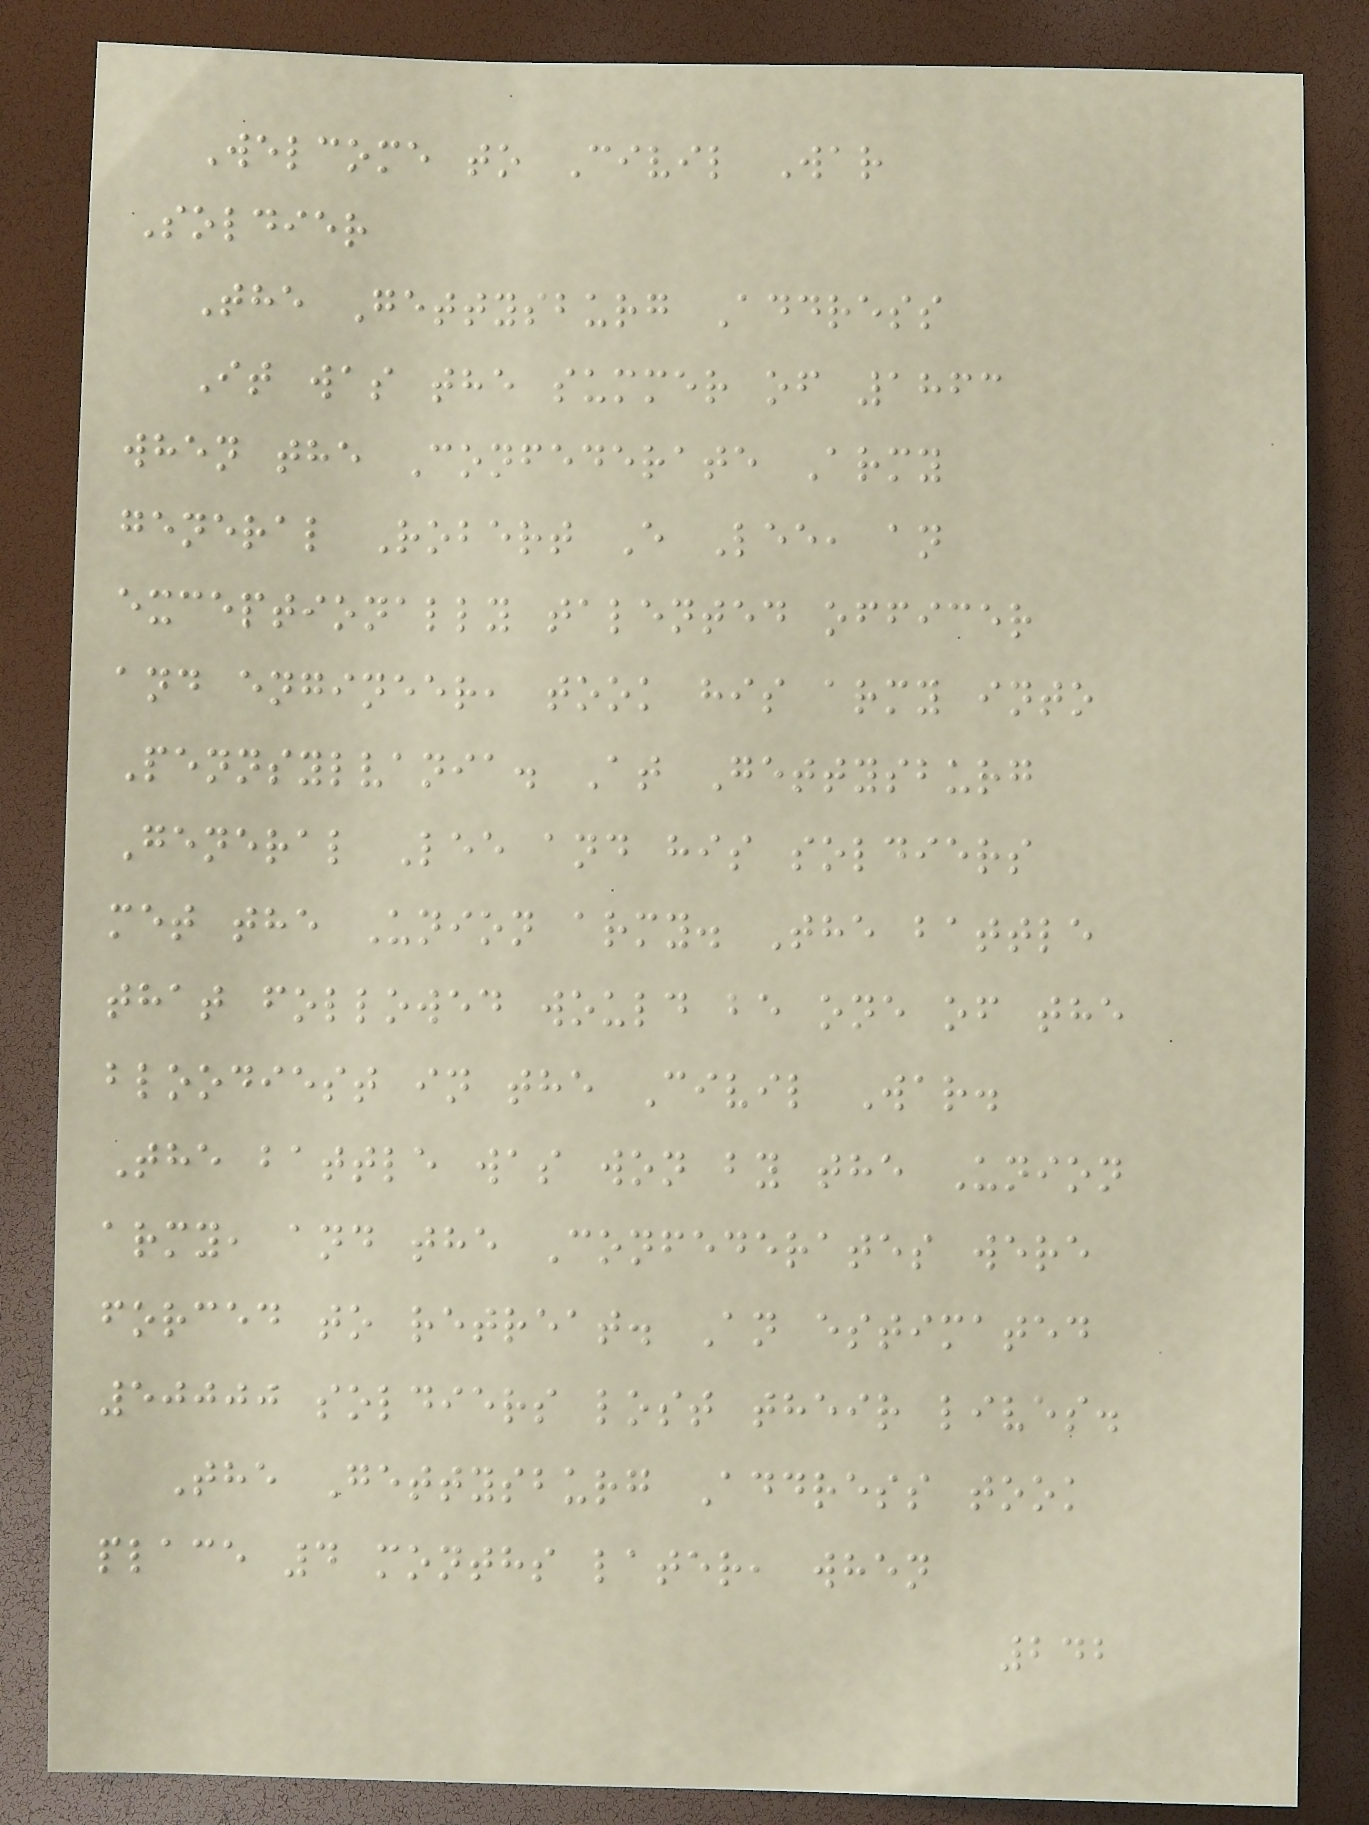Welcome to Civil War
Soldier
The Gettysburg Address
It was the summer of 1863
when the Confederate Army
general Robert E Lee, an
exceptionally talented officer
and engineer, took his army into
Pennsylvania. At Gettysburg
General Lee and his soldiers
met the Union army. The battle
that followed would be one of the
bloodiest in the Civil War.
The battle was won by the Union
army, and the Confederates were
forced to retreat. An estimated
50000 soldiers lost their lives.
The Gettysburg Address took
place 4 months later, when
242
